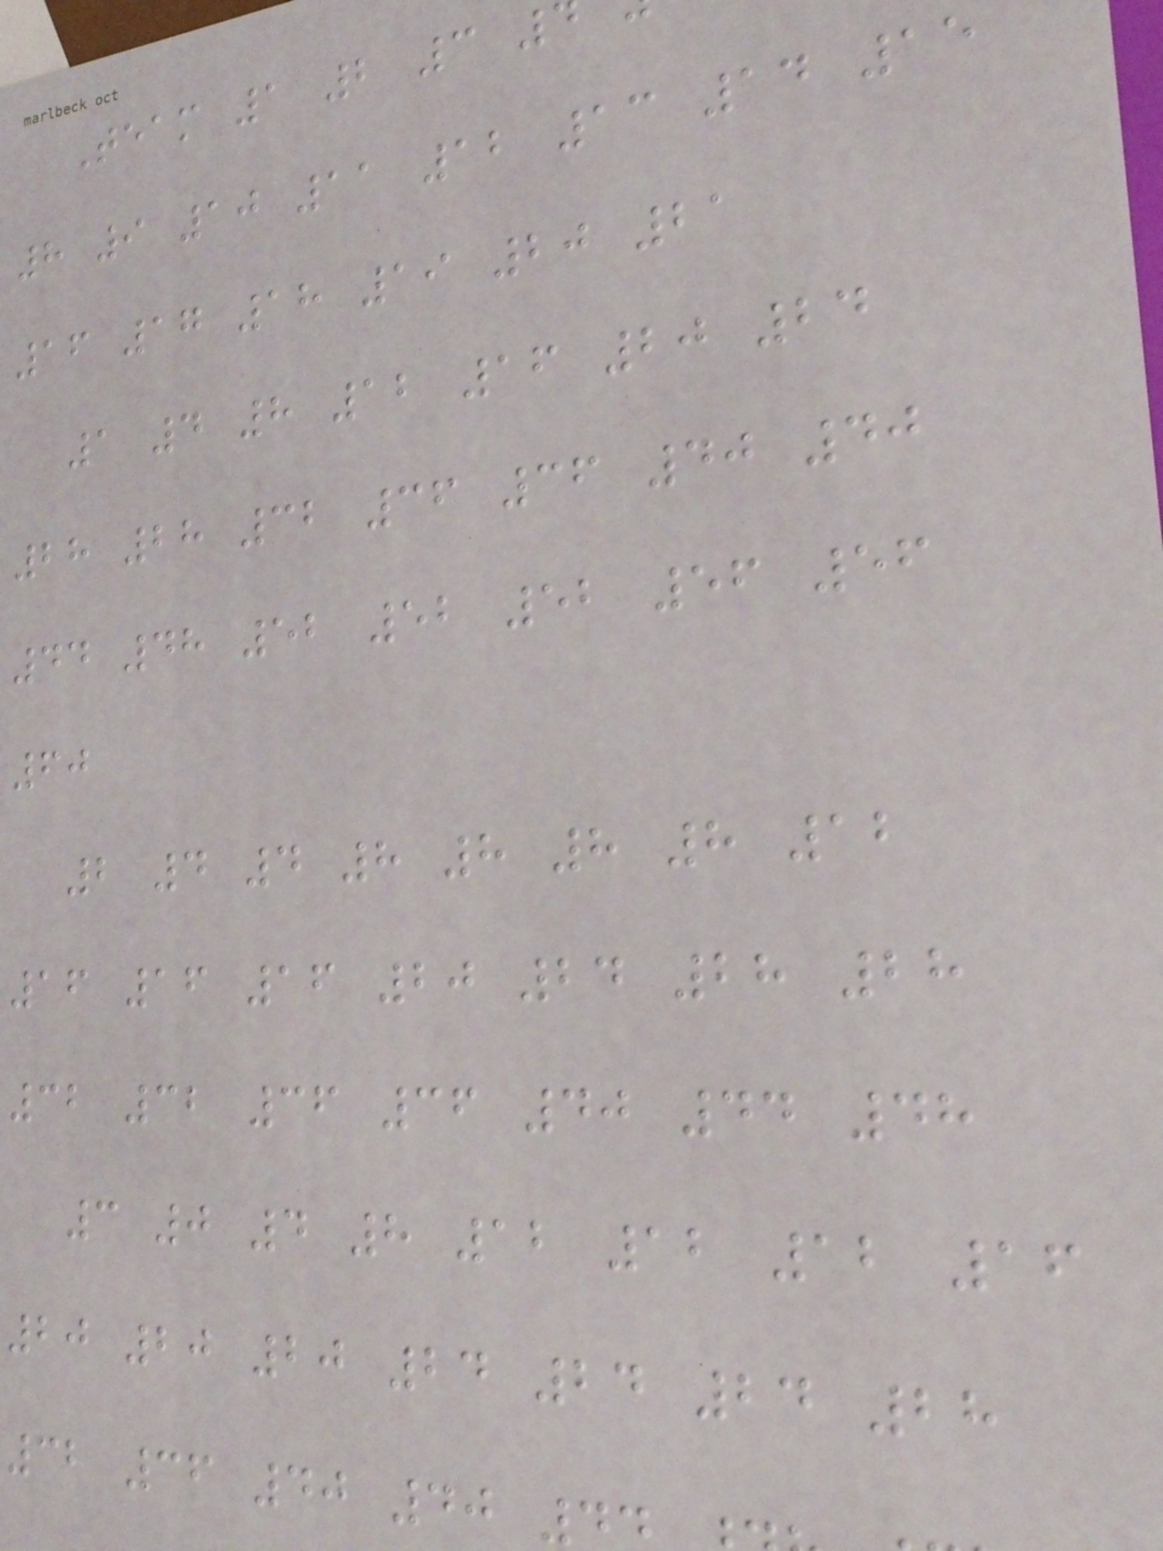Team 1 2 3
8 9 10 11 12 13 14 15
16 17 18 19 20 21
1 4 8 12 16 20 24
28 28 32 36 36 40 40
44 48 52 52 52 56 56
60
2 4 4 8 8 8 8 12
16 16 16 20 24 28 28
32 32 36 36 40 44 48
3 0 4 8 12 12 12 16
20 20 20 24 24 24 28
32 36 40 40
